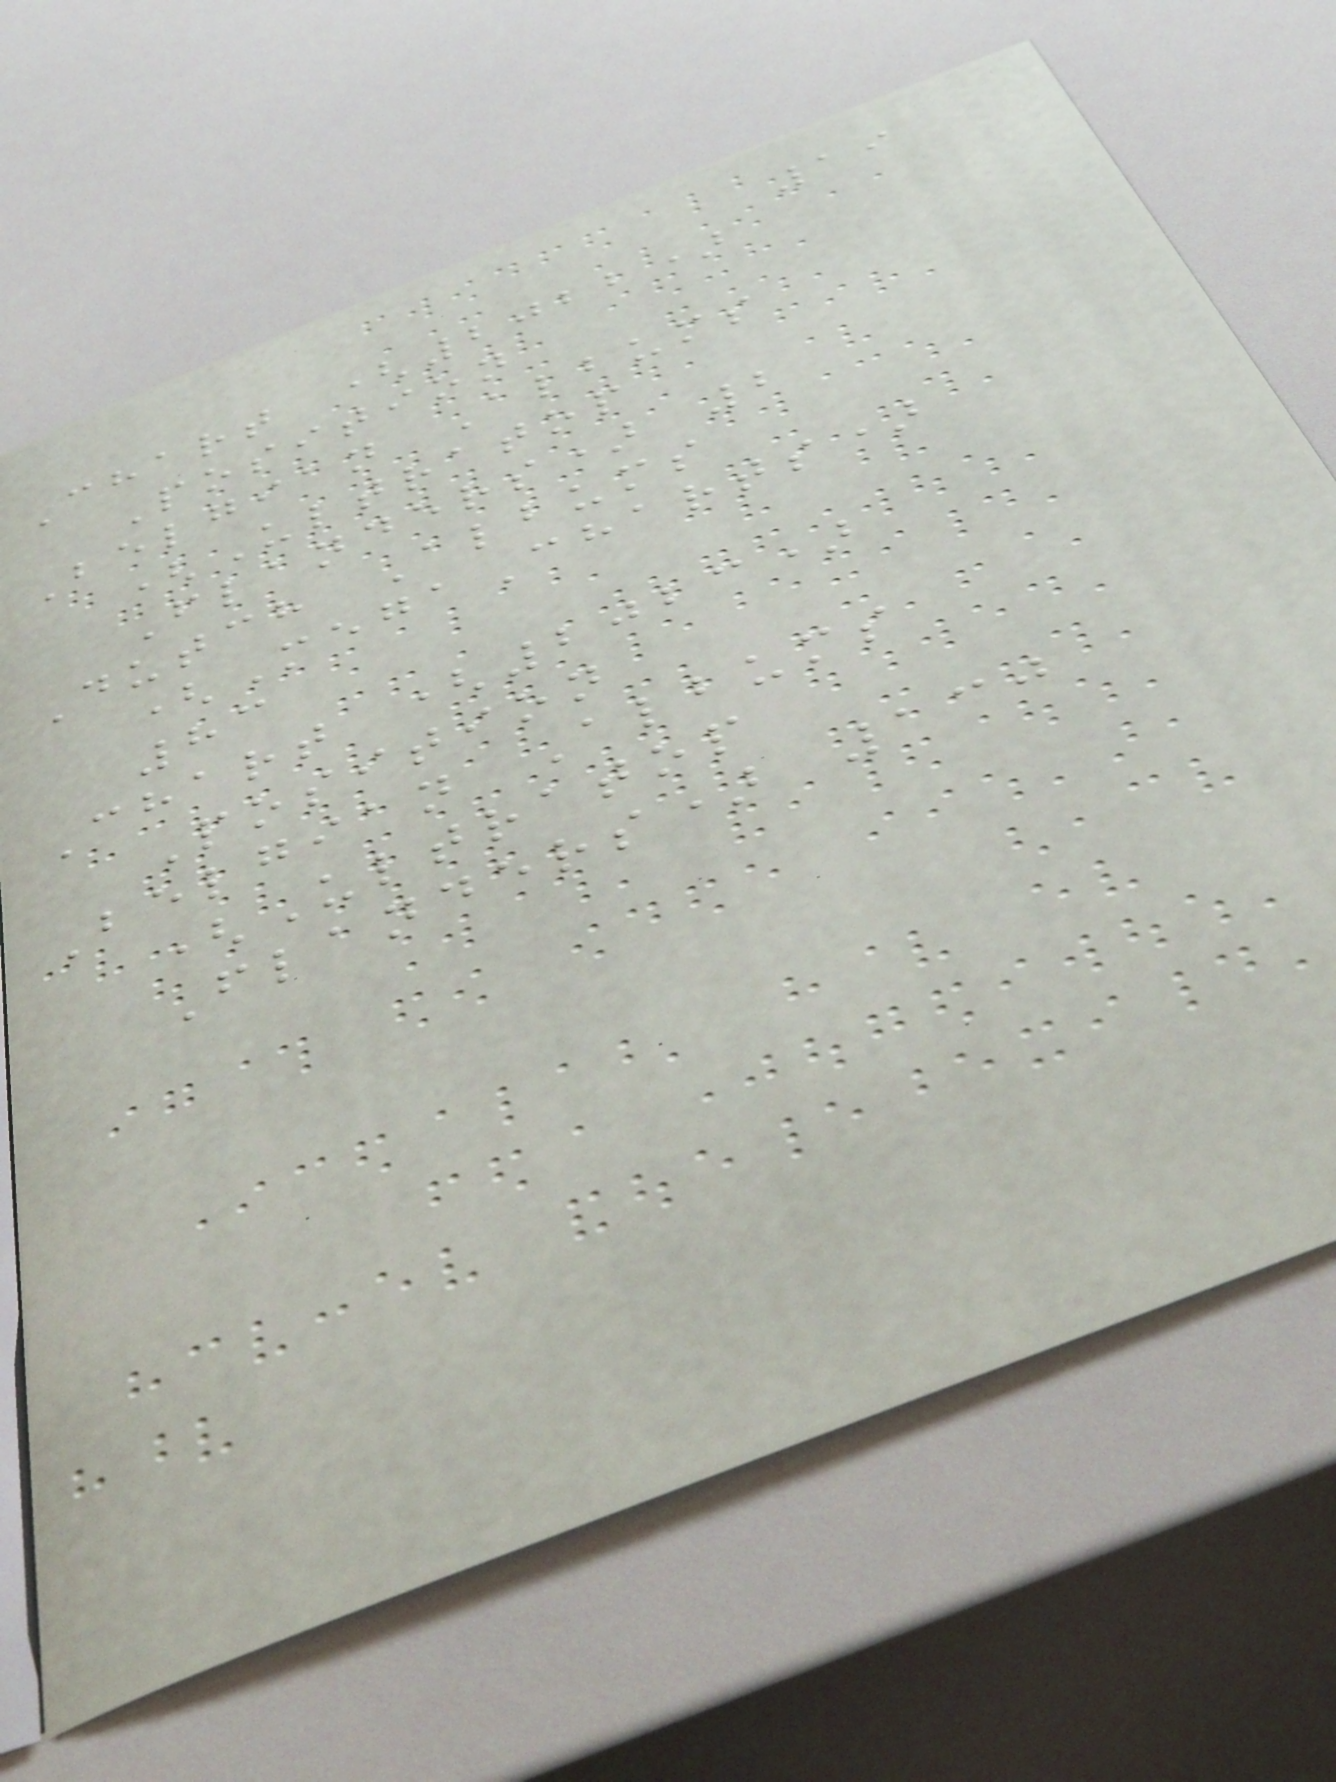19
Chart (2022)
Position
Belgian Albums
(Ultratop
Flanders) 2
Dutch Albums
(MegaCharts)
83
Chart (2023)
Position
Belgian Albums
(Ultratop
Flanders) 130
